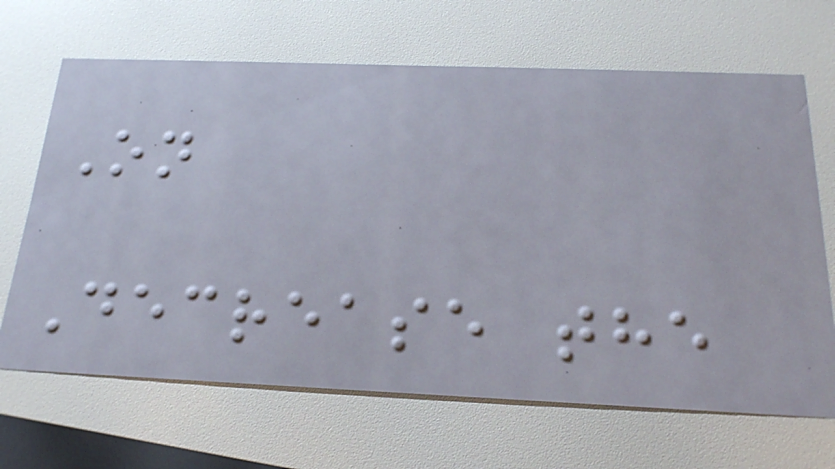On
Decrease the
